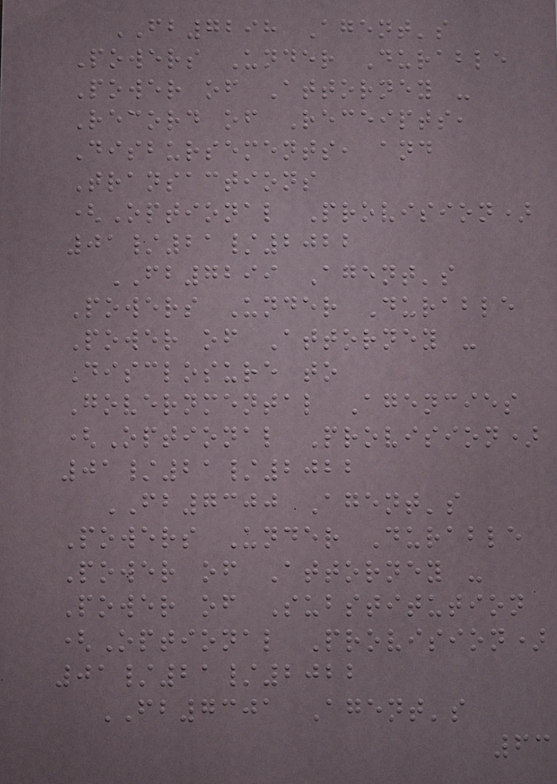FB7298 Agent's
Powers Under Durable
Power of Attorney -
Record of Receipts,
Disbursements, and
Transactions
(Optional Provision)
01/21/2022
FB7299 Agent's
Powers Under Durable
Power of Attorney -
Disclosure to
Governmental Agencies
(Optional Provision)
01/21/2022
FB7300 Agent's
Powers Under Durable
Power of Attorney -
Power of Substitution
(Optional Provision)
01/21/2022
FB7301 Agent's
63
